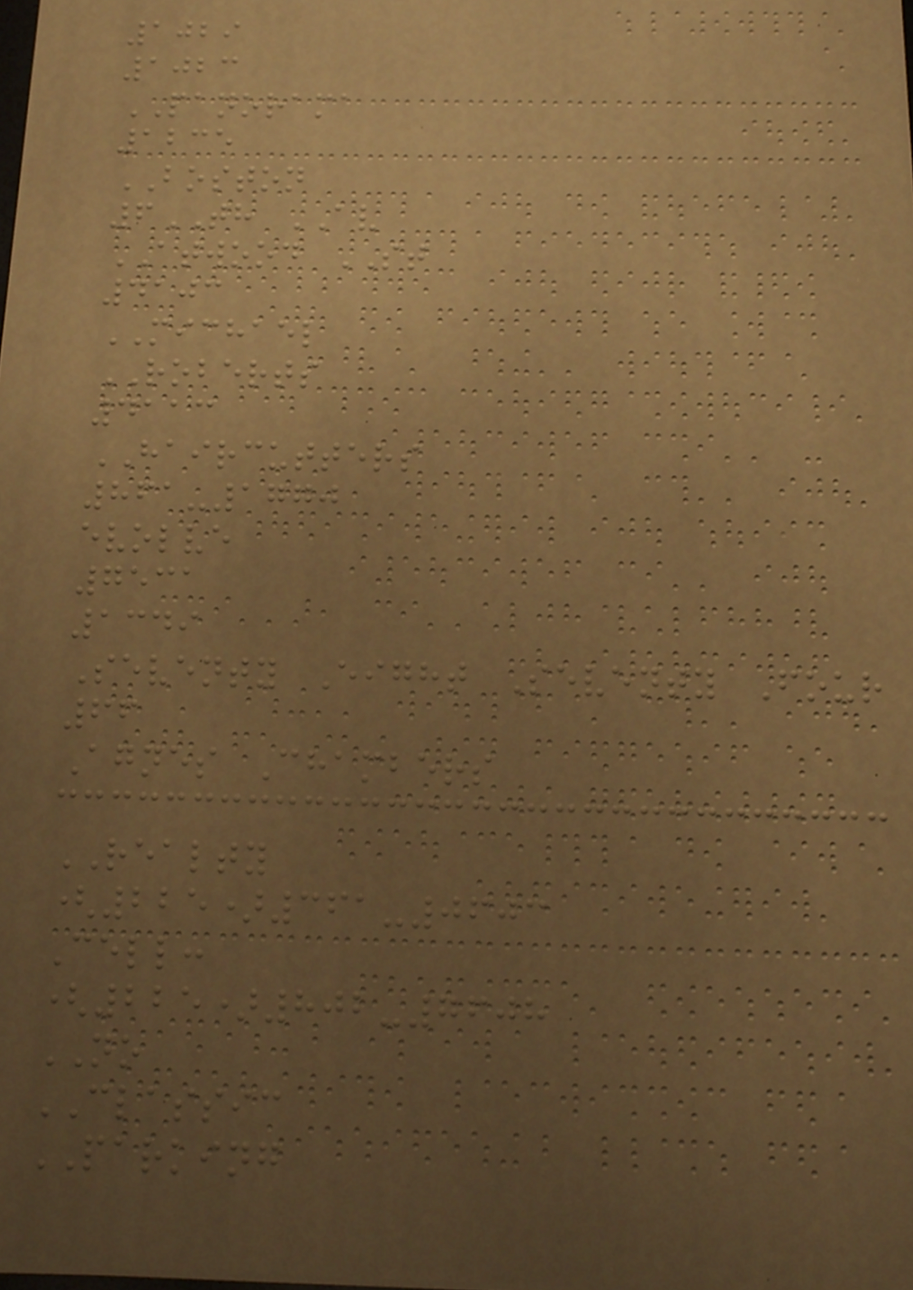1029
1023
PANORAMA
1235
BOSTON
6TH AV
ATWOOD ST
4103
MICHAEL
ROBERTS
4113
HAIRCUTTERS
861-1770
evolve
7531
1349
Seventy Eight Seventy Four
66
Agnes Chambers
REALTY
(225)361-0603
Cell:
(225)802-7608
NO
CLASSIC
PARKING
